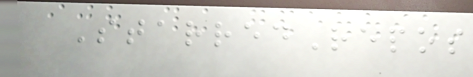StarredRepos
